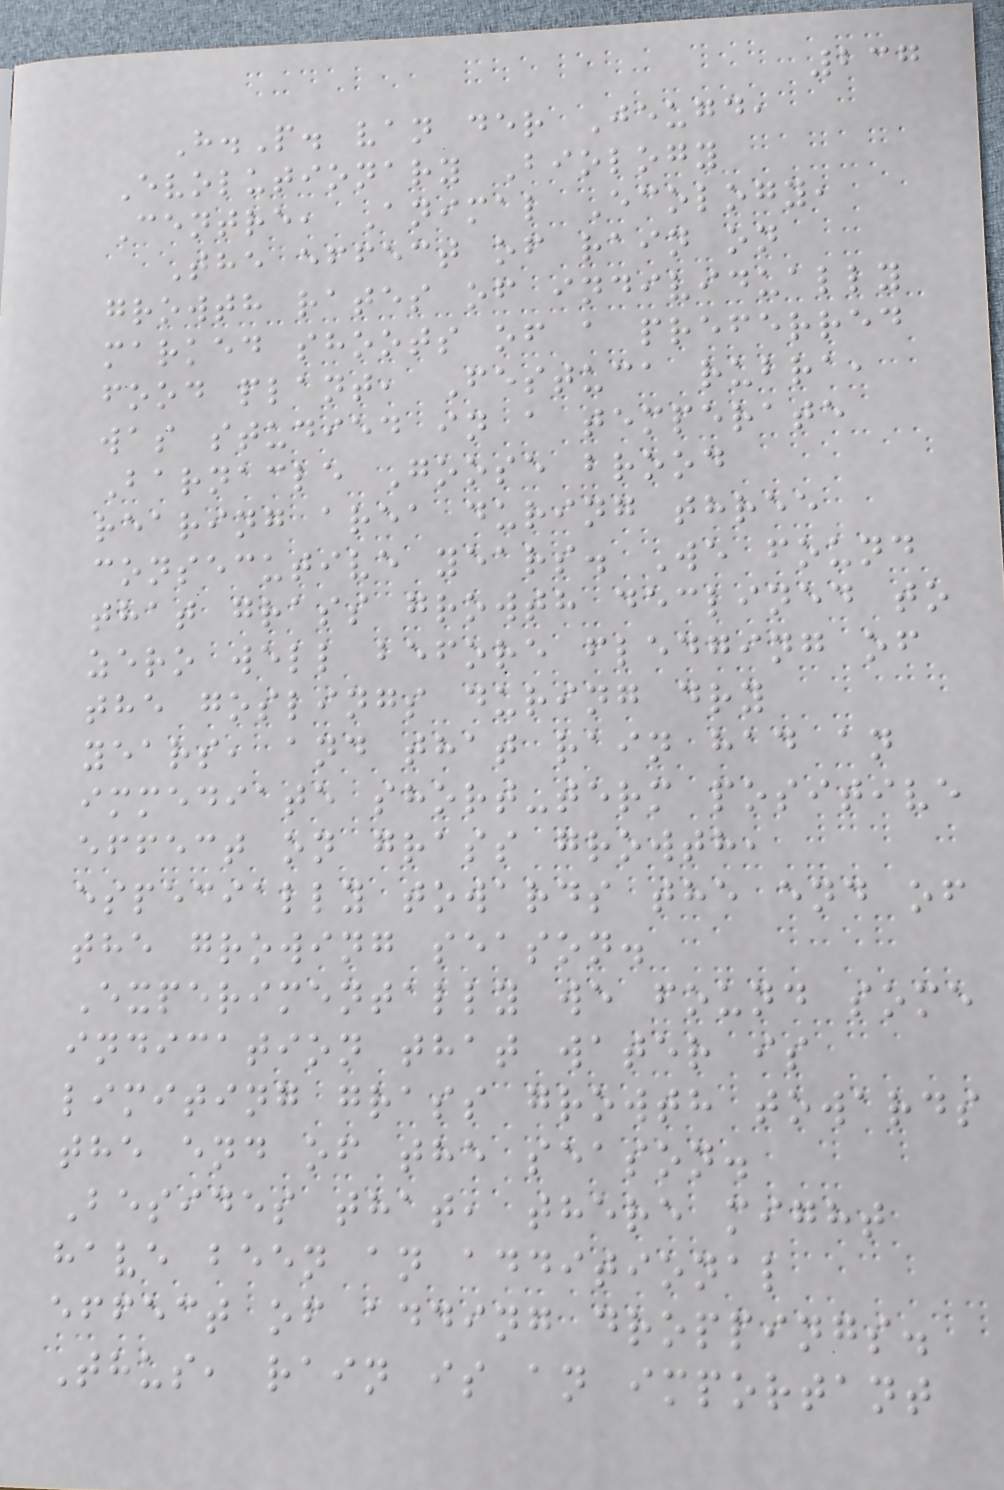237
H.P. van der Jeugd,
Evolutionary Biology
Centre, Animal Ecology,
The effect of rain on
growth rates of individually
marked shoots of a preferred
food plant, Festuca rubra,
was studied in a temperate
Barnacle Goose brood
rearing area during three
consecutive years. We found
that grass growth declined to
zero well before fledging of
the goslings during dry
years, and that rain had an
immediate short-term positive
effect on grass growth,
especially towards the end of
the growing season.
Experimentally we found some
indication that water is
limiting grass growth towards
the end of the season.
Besides that, there might
have been an additional
effect of adding droppings.
Thus, rain is an important
